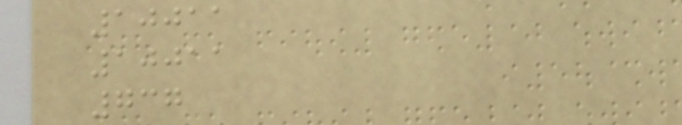10011
10011
737
